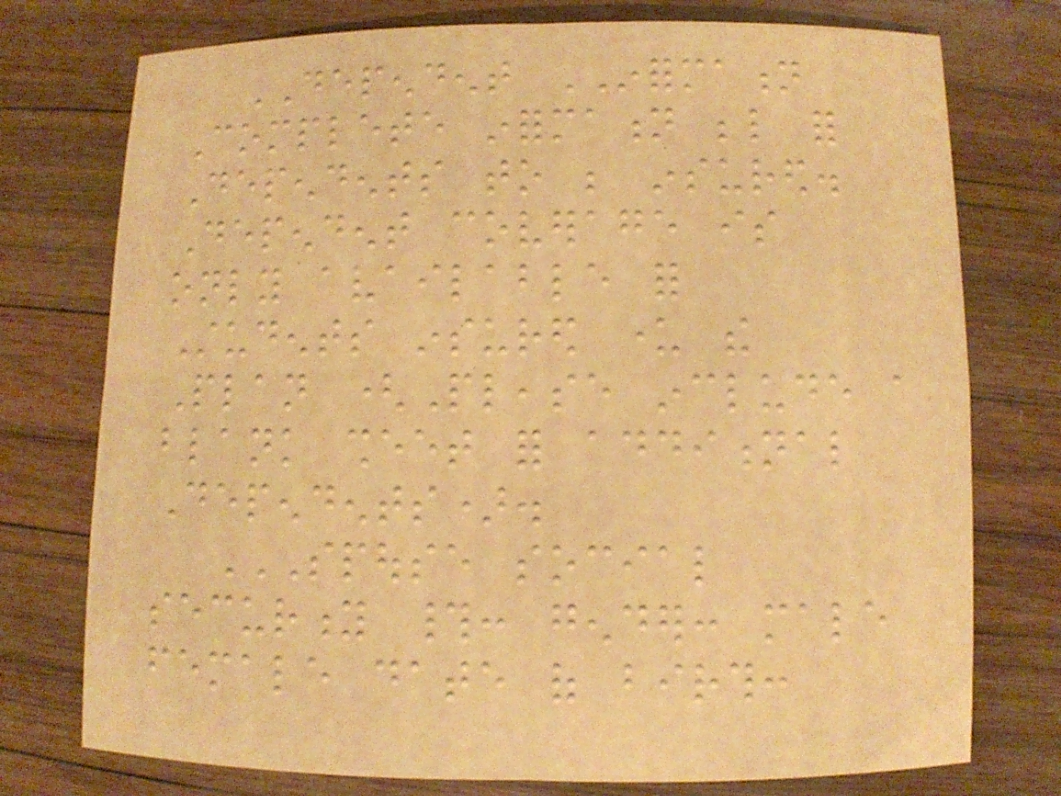DEPENDENT INFORMATION
Complete information below for
Dependents to be insured.
Dependent coverage is
only available for
Students insured under the
Plan (Please include a
blank sheet for additional
Dependents).
SPOUSE SOCIAL
SECURITY #: GENDER: MALE
FEMALE DATE OF BIRTH:
